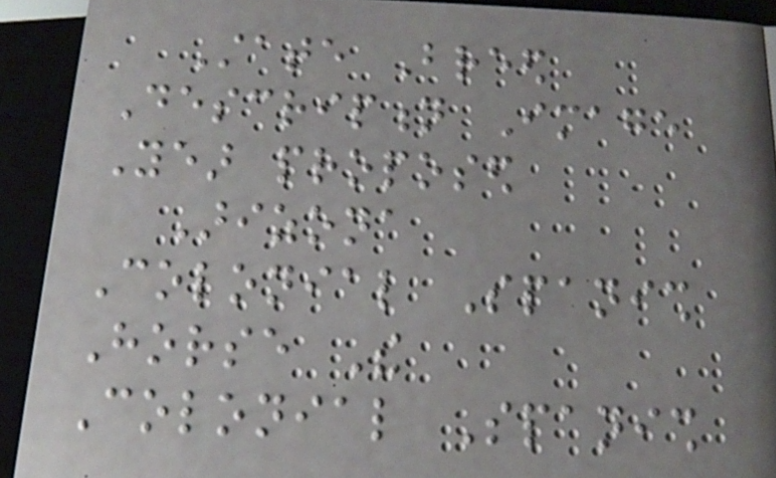State Breed
Description Image
Year proposed
Arizona
Colonial Spanish
Horse The
Colonial Spanish
